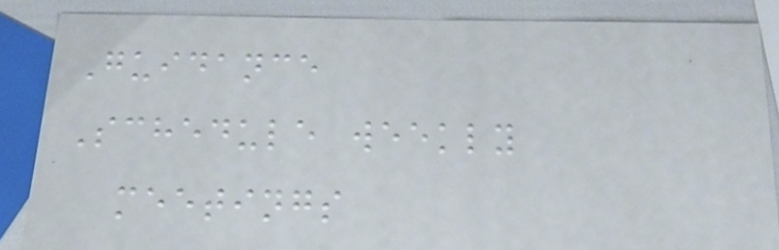Guidance
Schedule weekly
meetings
